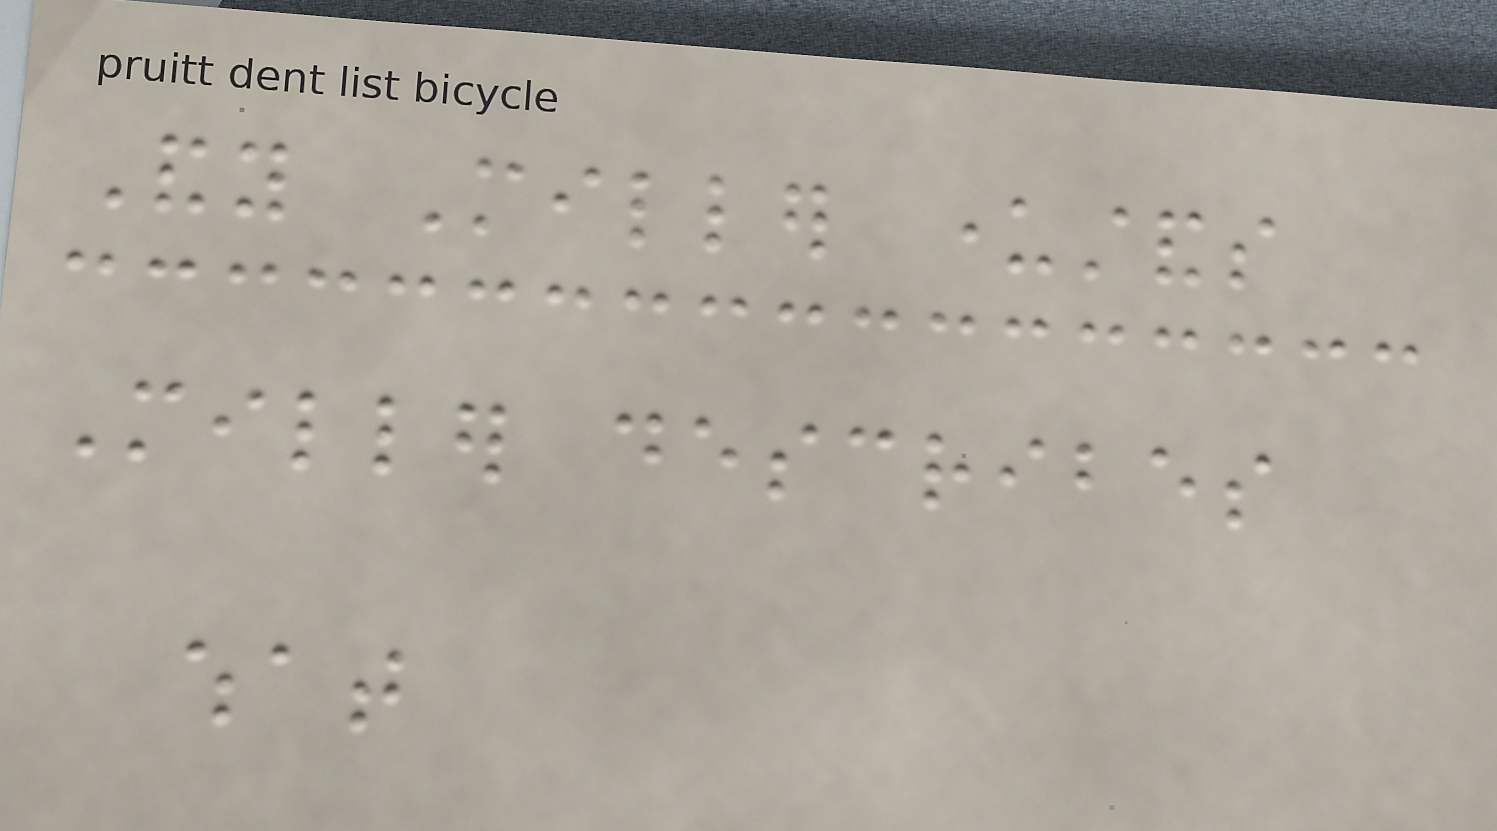Andy Miller understands
Miller describes
what
